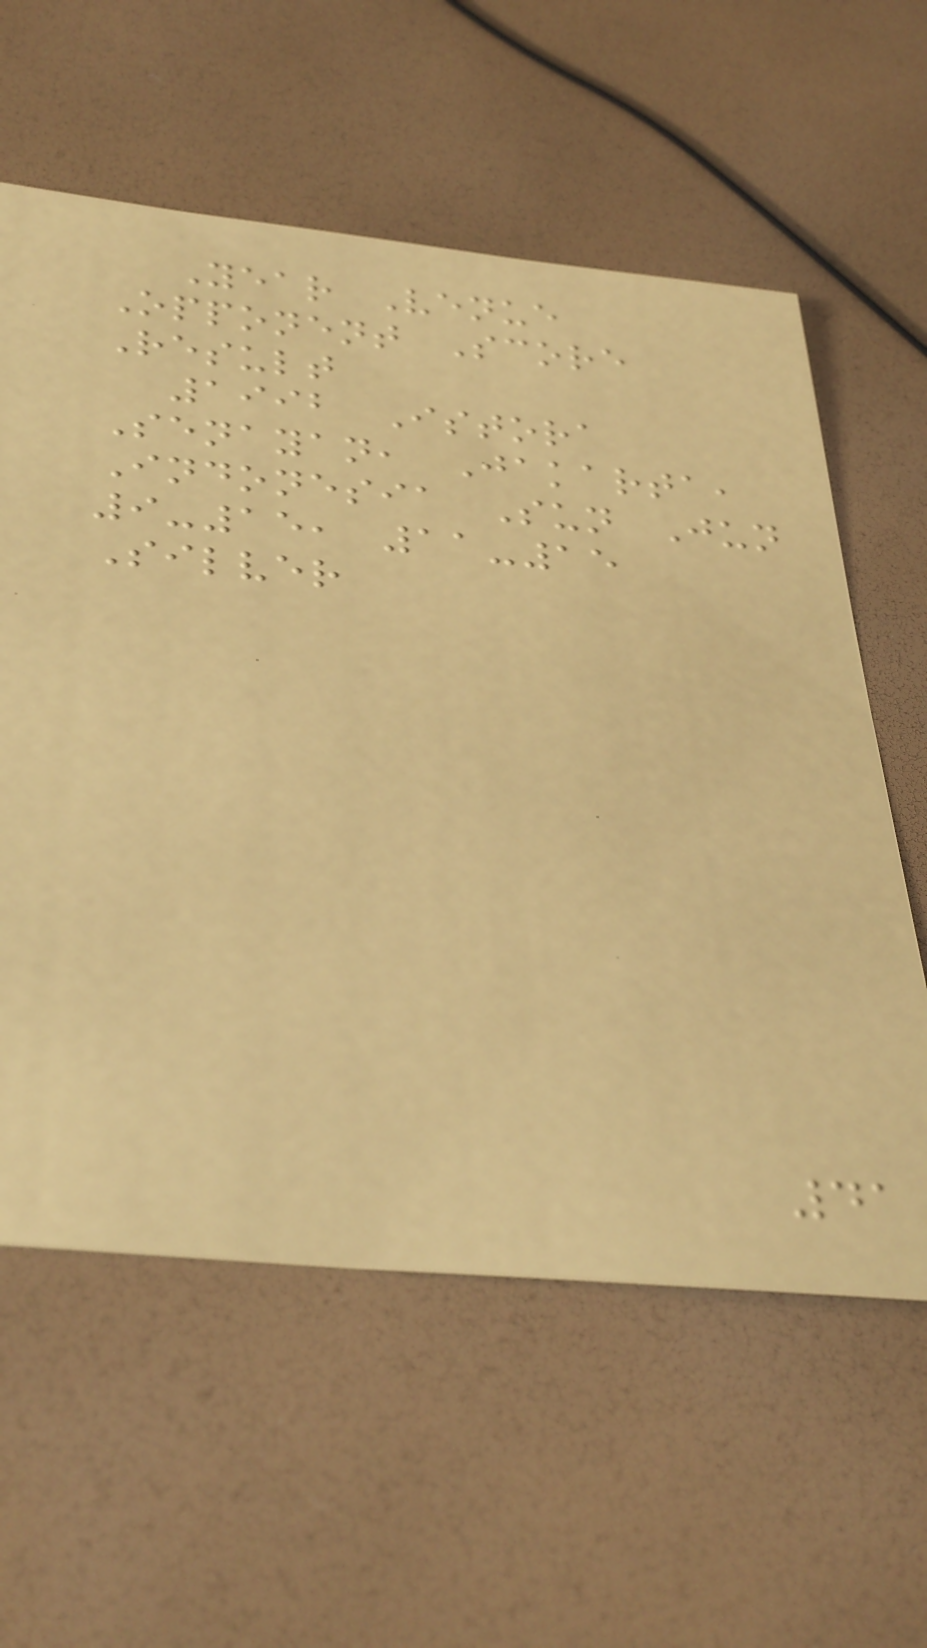Year Venue
Opponent Score
Result
1992 Istora
Senayan, Jakarta,
Indonesia Sun Jun
9-15, 11-15
Silver
41
